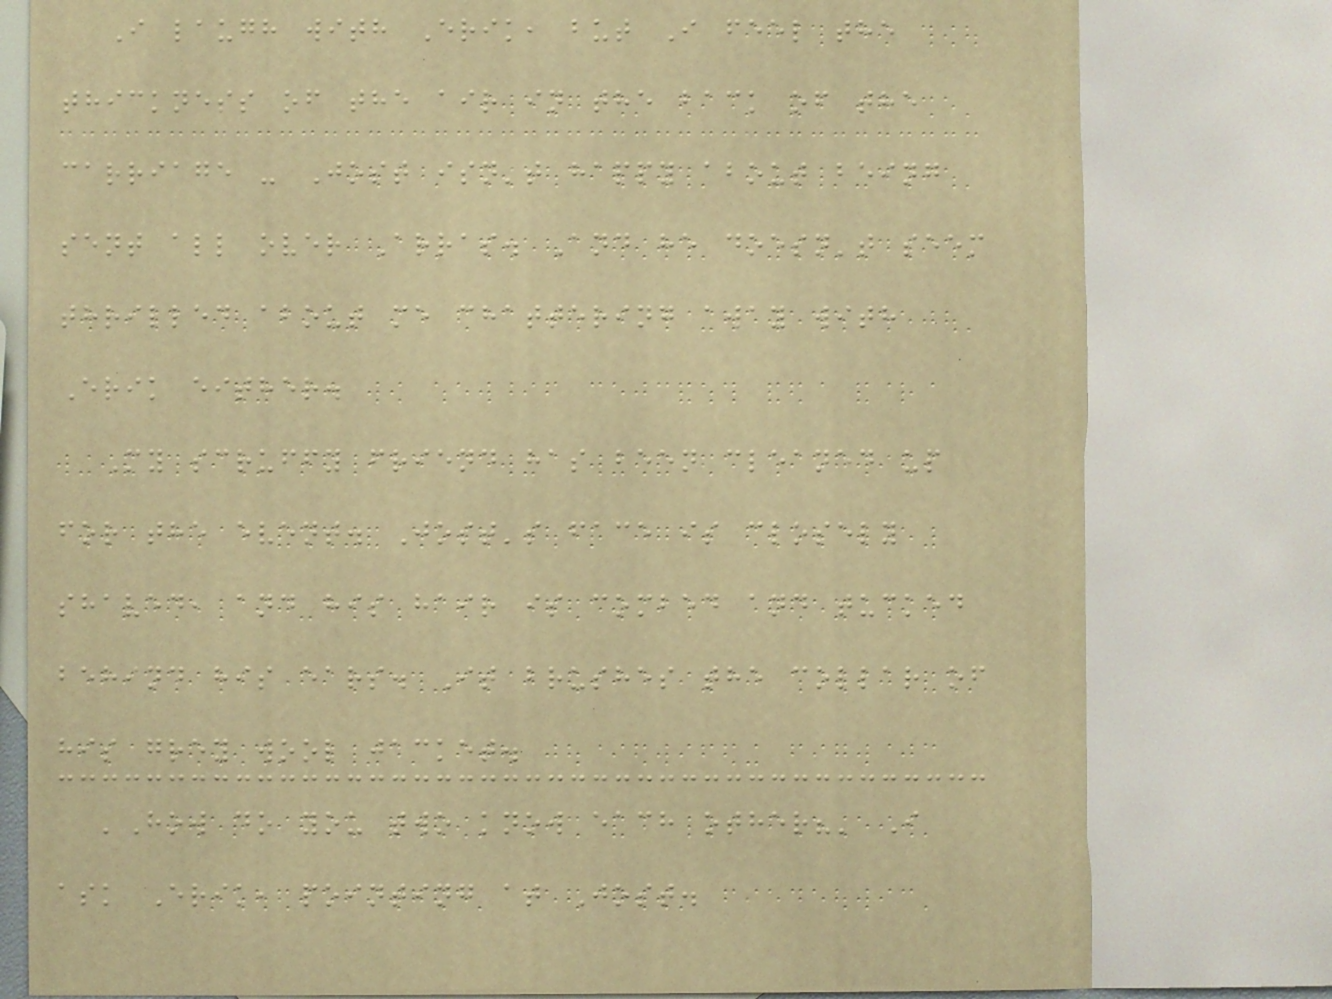I laugh with Erik, but I feel the
thickness of the air in the back of the
carriage - Jost isn't happy about being
sent all over Arras. And he doesn't seem
thrilled about me chattering away with
Erik either.
My scruffy friend has been cleaned up
for the event. Jost's face is closely
shaved, and his hair is combed and tucked
behind his ears. It brushes the collar of
his grey wool jacket.
'How do you two know each other?' I
ask Erik, pointing at Jost.
